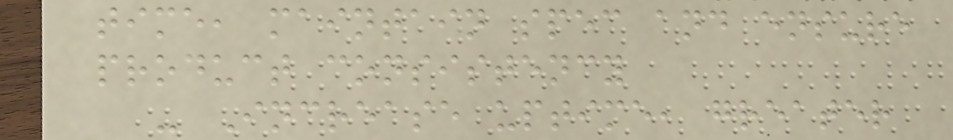time, maintain spec and ensure
product consistency
- Increase uptime, greater
